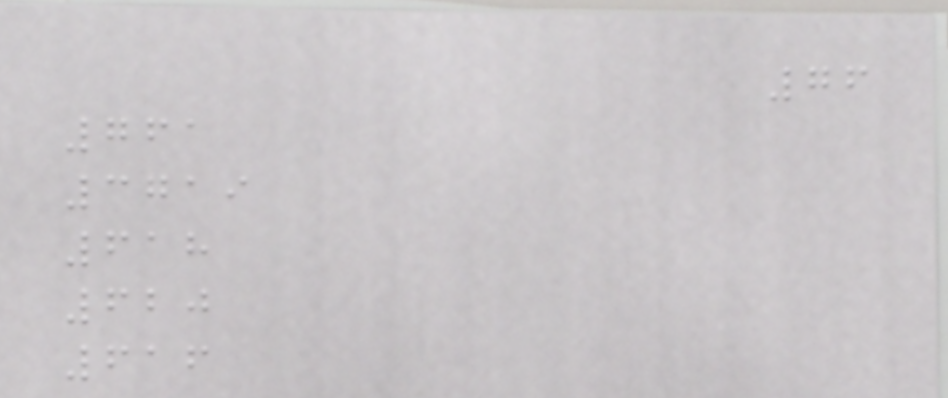76
761
3719
618
620
616
